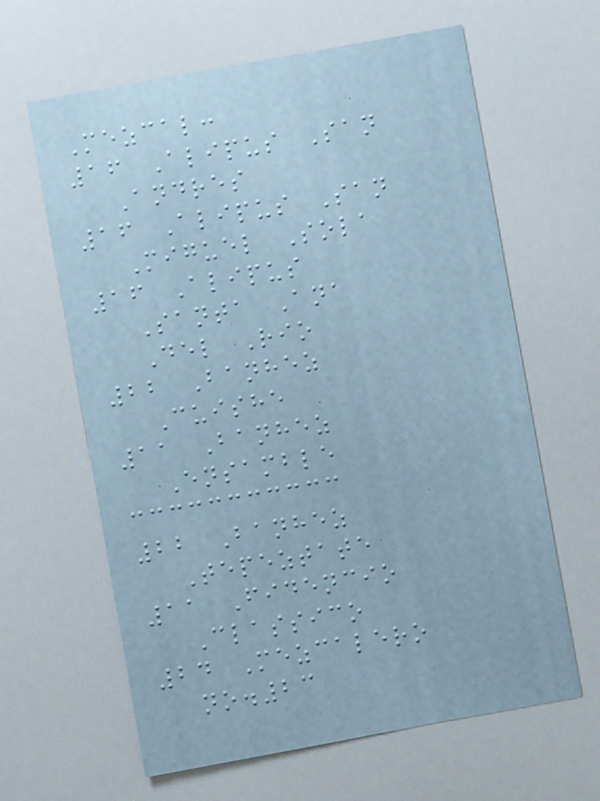Mezcal:
16 Alipus San
Andres
16 Alipus San
Miguel Sola
16 Alipus
Santa Ana
Del Rio
22 Banhez
Cuishe
11 Banhez
Ensamble
22 Banhez
Tepeztate
11 Fidencio
Classico
24 Mezcalero
no.23
